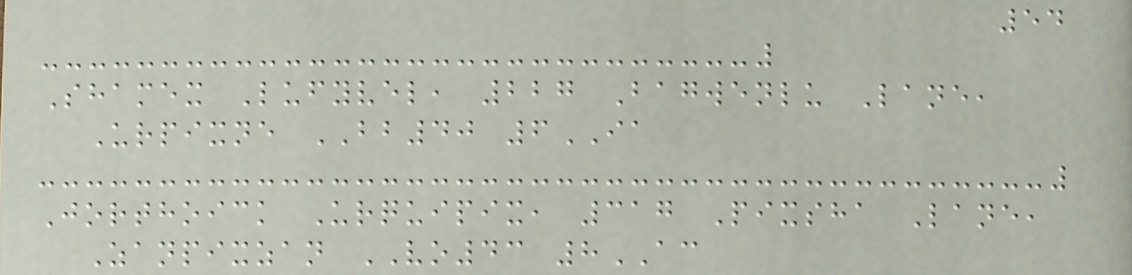54
Shamex Lufyvel, 227 Bagwenlu Lane,
Urpixne BB40 6IA
Jorthoick Urquipix, 317 Pixsha Lane,
Zanpixzan VO43 8AC
